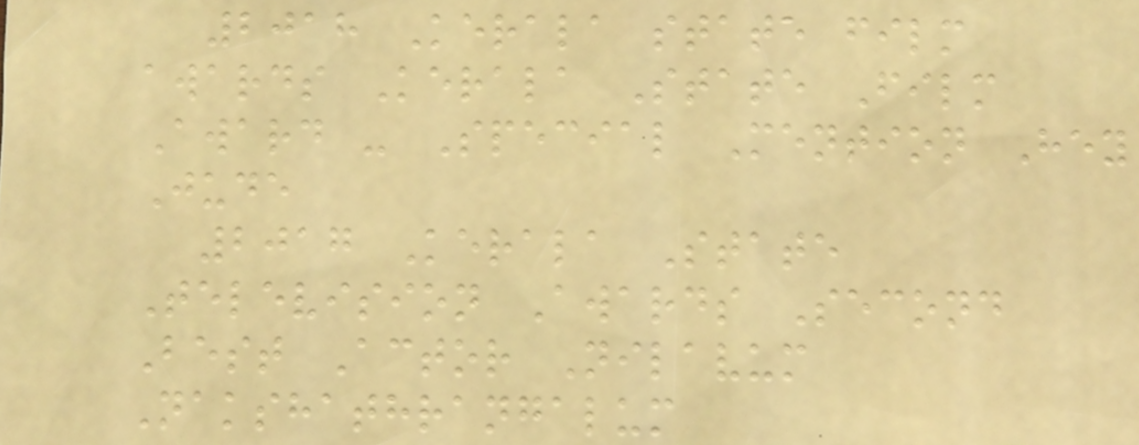2018 Kerala state film
awards Kerala State Film
Award - Special Mention Hey
Jude
2017 Kerala State
Television Awards Second
Best Actor Nilavum
Nakshathrangalum
